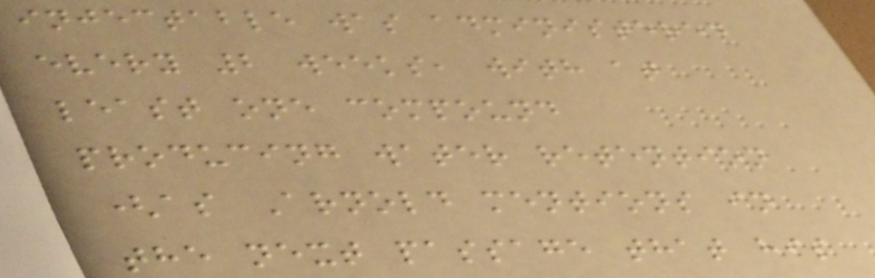injectable was administered
every 2 weeks, with at
least one compound
producing water retention
(as Arnold mentions in
the next passage that his
